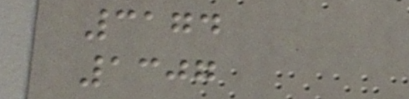3174
1307
